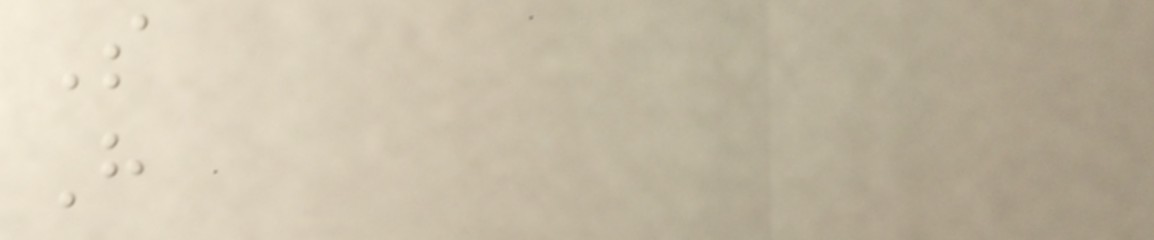S
H
